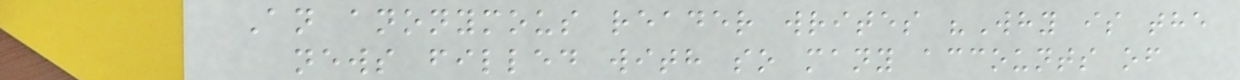An anonymous reader writes "Why is the
news filled with so many accounts of
